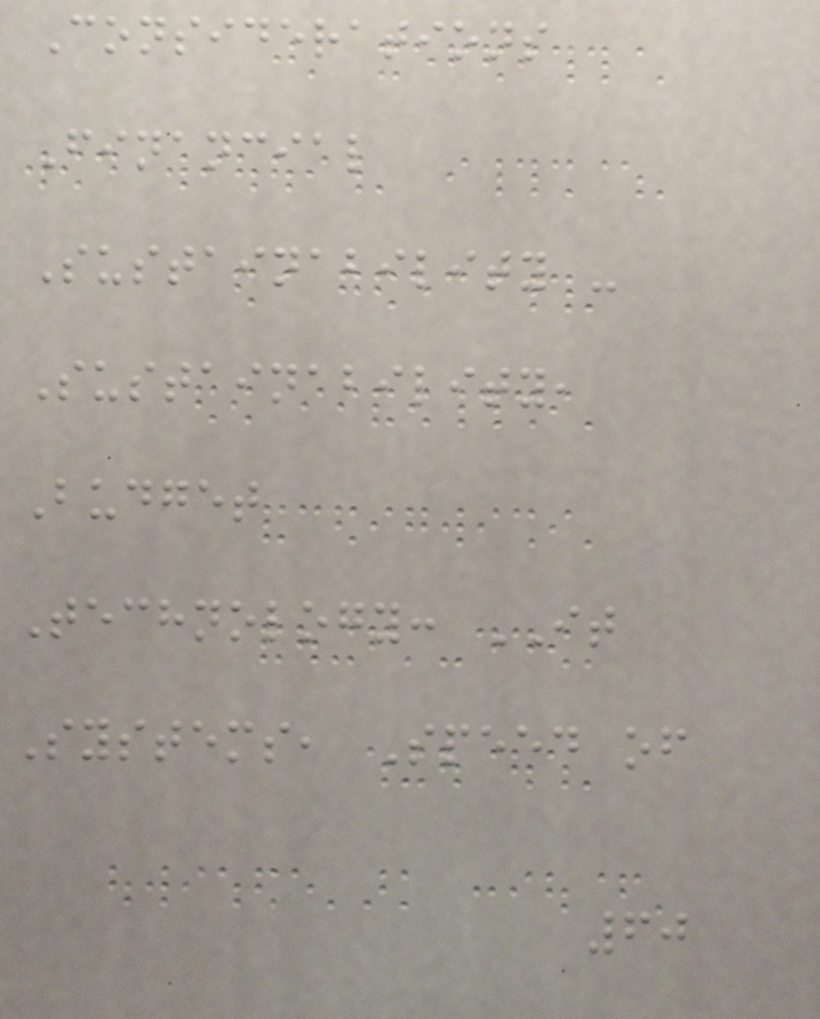Considerations
Financial
Sustainability -
Sustainability,
Budget
Technology: IT
Systems, Speed of
60
